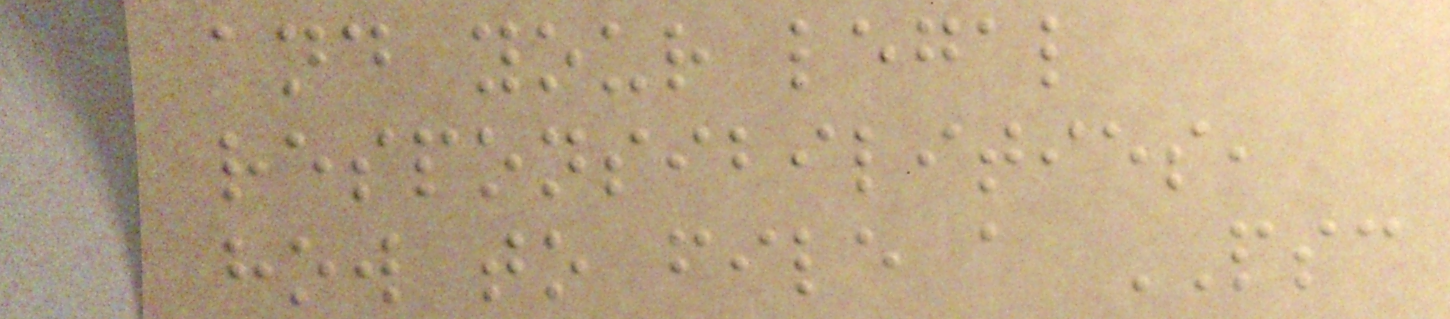and your legal
responsibilities,
how to file a PSC
